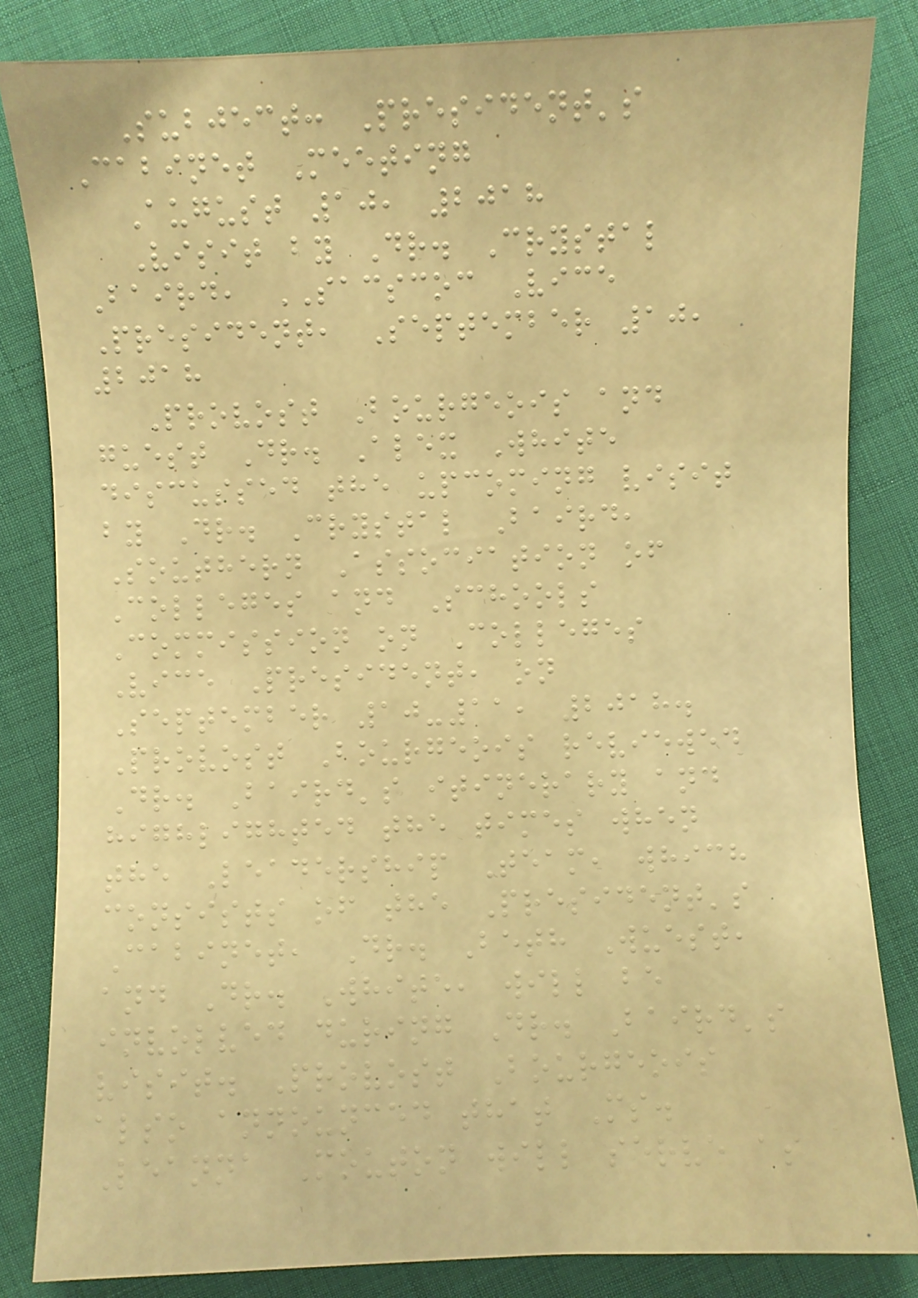Subject: President's
Cabinet Meeting
August 10, 2018
Visit by Dr. Crystal
Baird, SACSCOC Vice
President, September 10,
2018
Provost Bourgeois and
guest Dr. Alex White
discussed the upcoming visit
by Dr. Crystal Baird,
Southern Association of
Colleges and Schools
Commission on Colleges
Vice President, on
September 10-11, 2018.
Provost Bourgeois reviewed
Dr. Baird's itinerary and
highlighted the times when
the Leadership Team, which
consists of the President's
Cabinet, Dr. Beth Wuest,
and Dr. White, will be
involved during Dr. Baird's
visit. Provost Bourgeois
also announced that Ms.
Leanna Mouton will serve as
